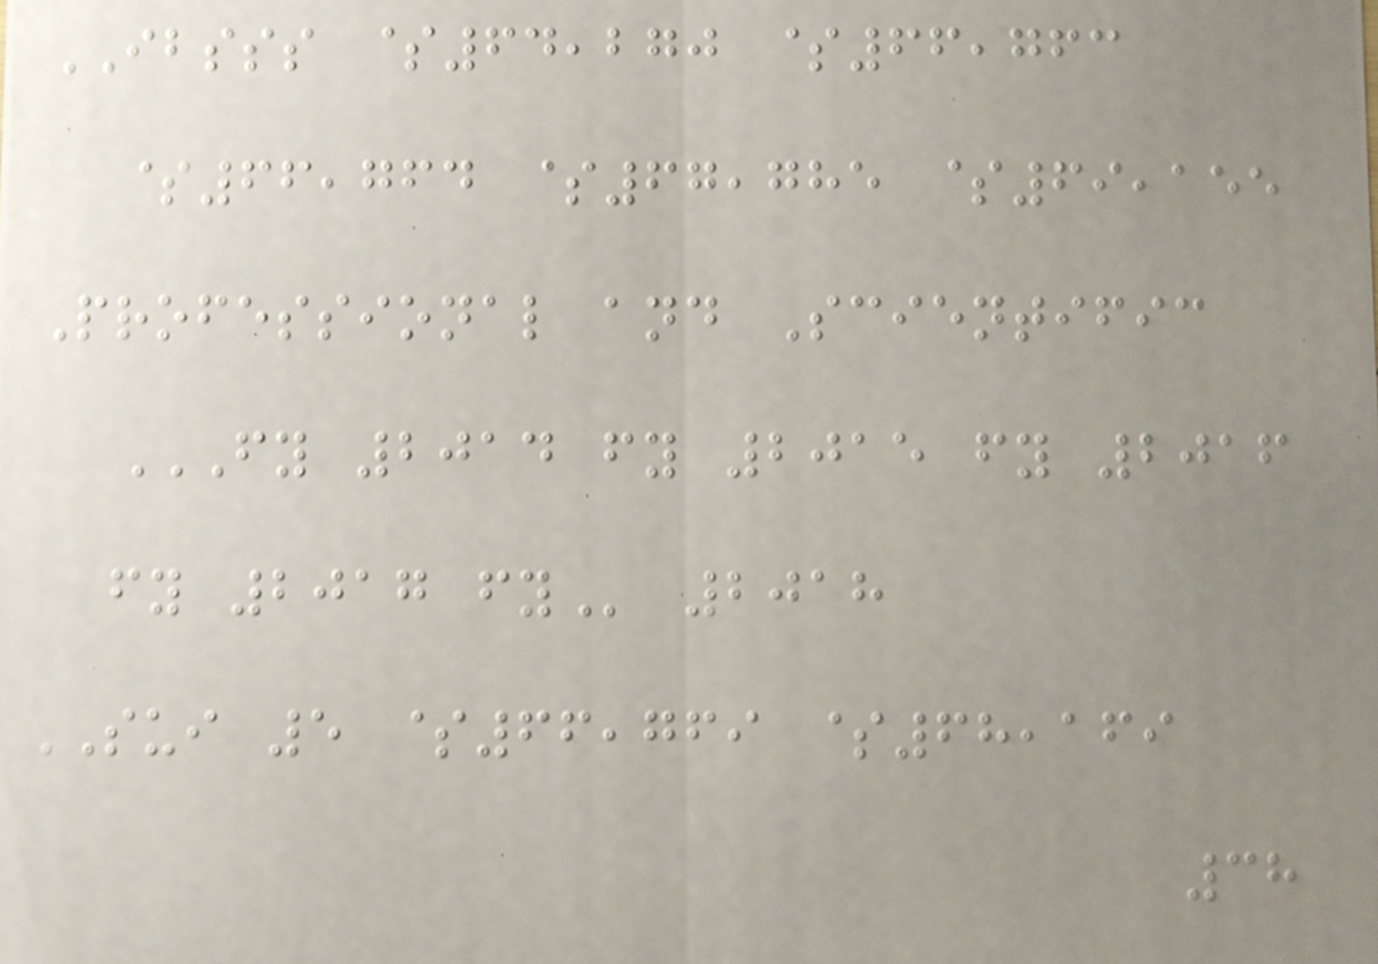IBSSS $64,270 $66,763
$66,764 $67,785 $69,155
Professional and Scientific
FY 2014 FY 2015 FY 2016
FY 2017 FY 2018
SUI 5 $66,769 $68,169
38
